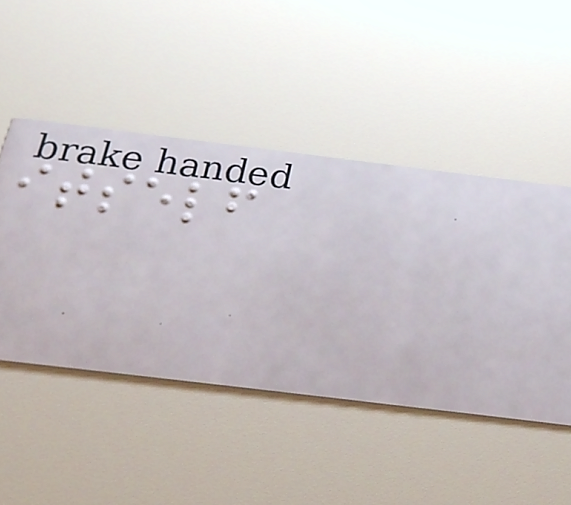itself
